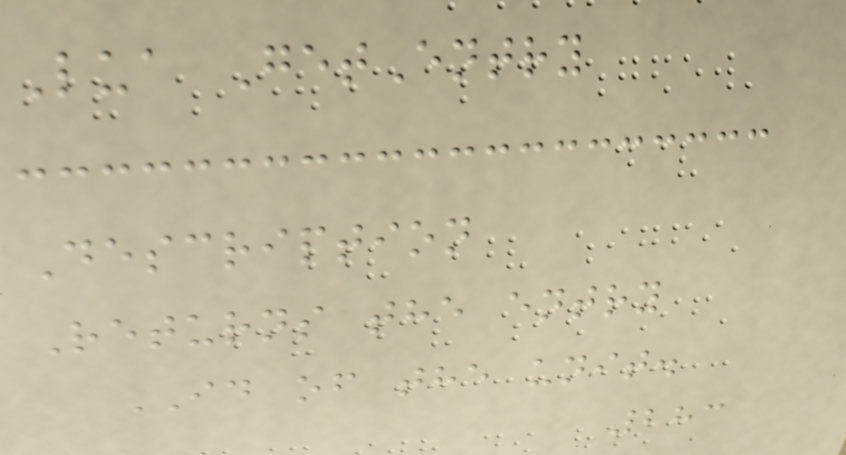Lua GetEntry
Description
Returns the entry
ID of the unit.
283
